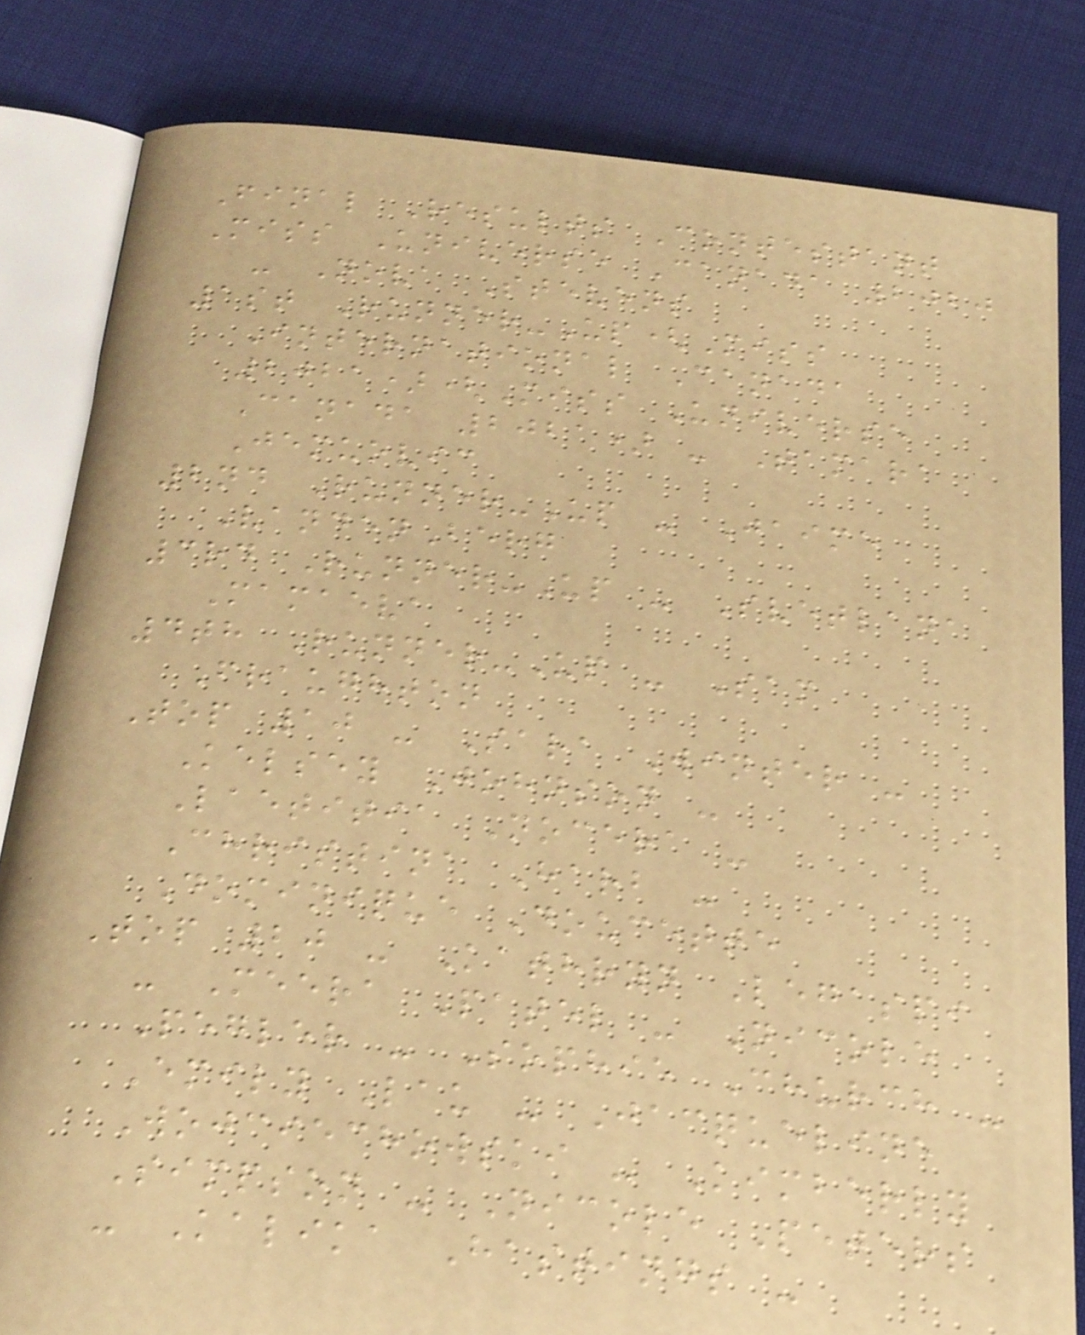Final Results Contestant
Miss Universe Canada 2020
- Nova Stevens
1st Runner-Up(Miss
International Canada
2021)(Miss Universe
Canada 2021) - Tamara
Jemuovic
2nd Runner-Up - Jaime
VandenBerg
3rd Runner-Up - Svetlana
Mamaeva
4th Runner-Up - Sam
Fraughton
Top 10 - Sara Winter -
Kelsey Johnson -
Laetitia Nocera -
Christina Harb -
Dominique Doucette
Top 20 - Kathryn Legaspi
- Meera Patel - Nicole
Pegler - Sophie Church -
Emily Lau - Jacqueline
Wojciechowski - Kimberly
Simpson - Nicole Peters
- Kalika Hastings -
